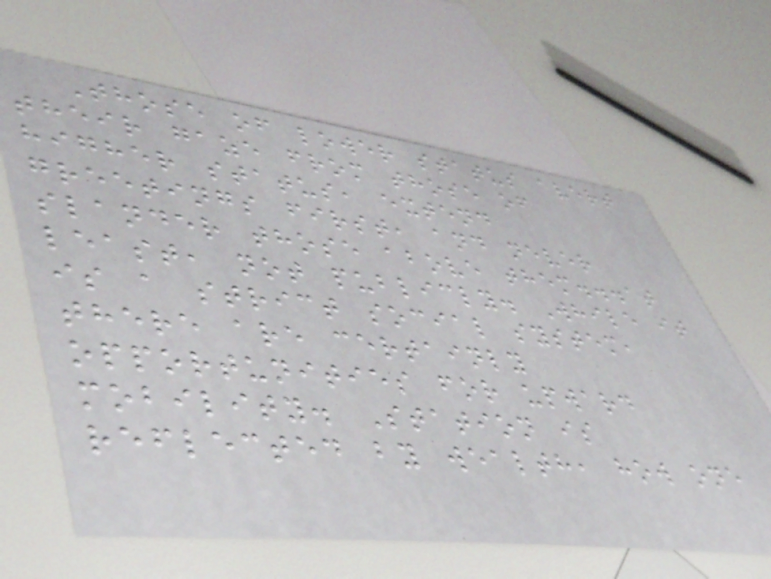Those of lower status avert
their gaze from those of
higher status, extend
greetings first, and never
slander those above them...at
least, not publicly. While it
is a strict social system,
there are certainly
opportunities for upward
mobility. Station is
reflected by wealth, how one
